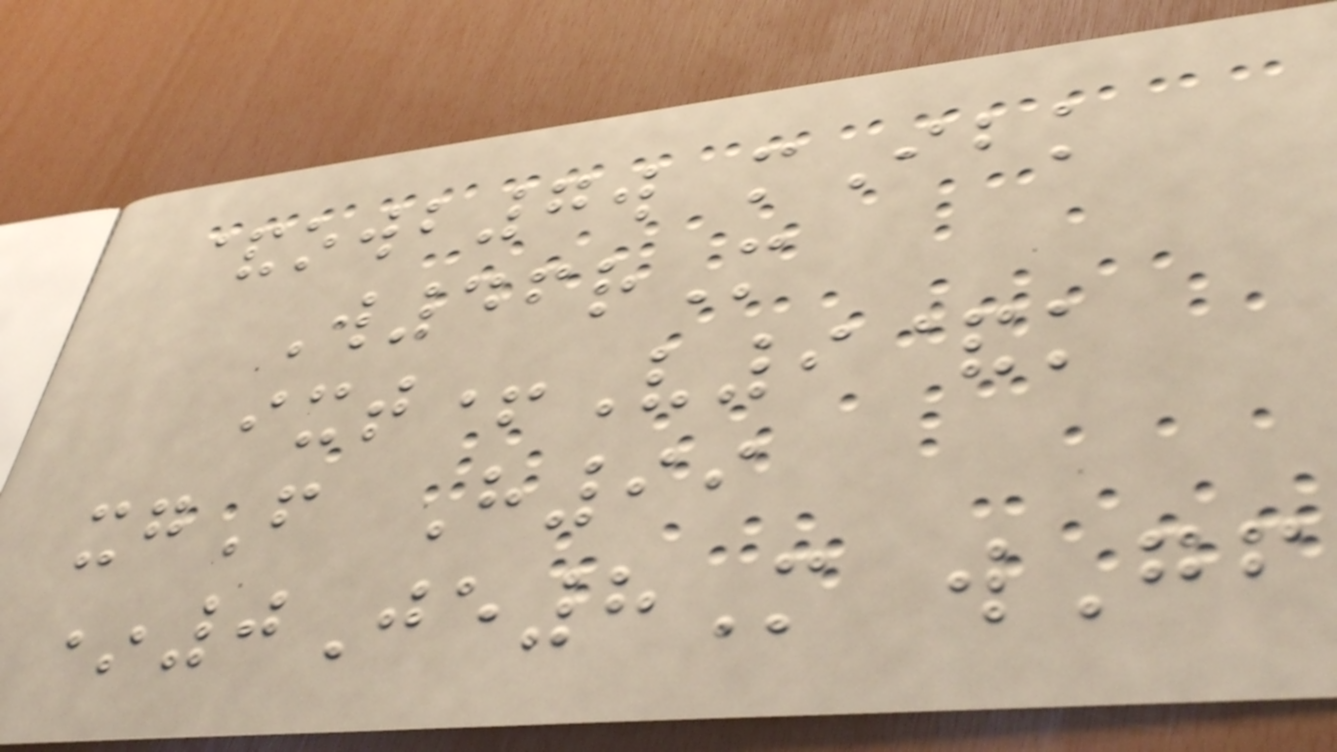&owb7w mIbk
W46rM
ixt+V9&k
xgF H99
*0Je8M wGf
